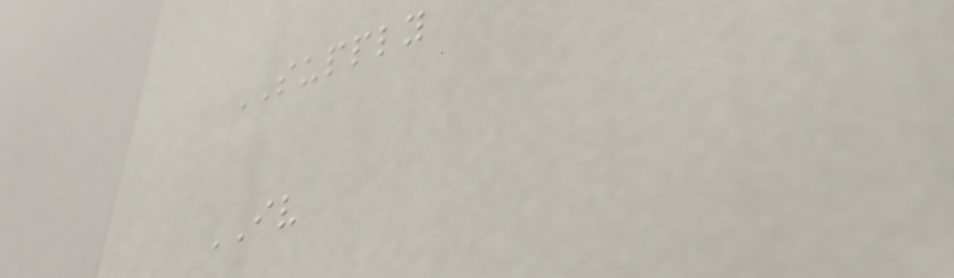SUPPLY
IV
